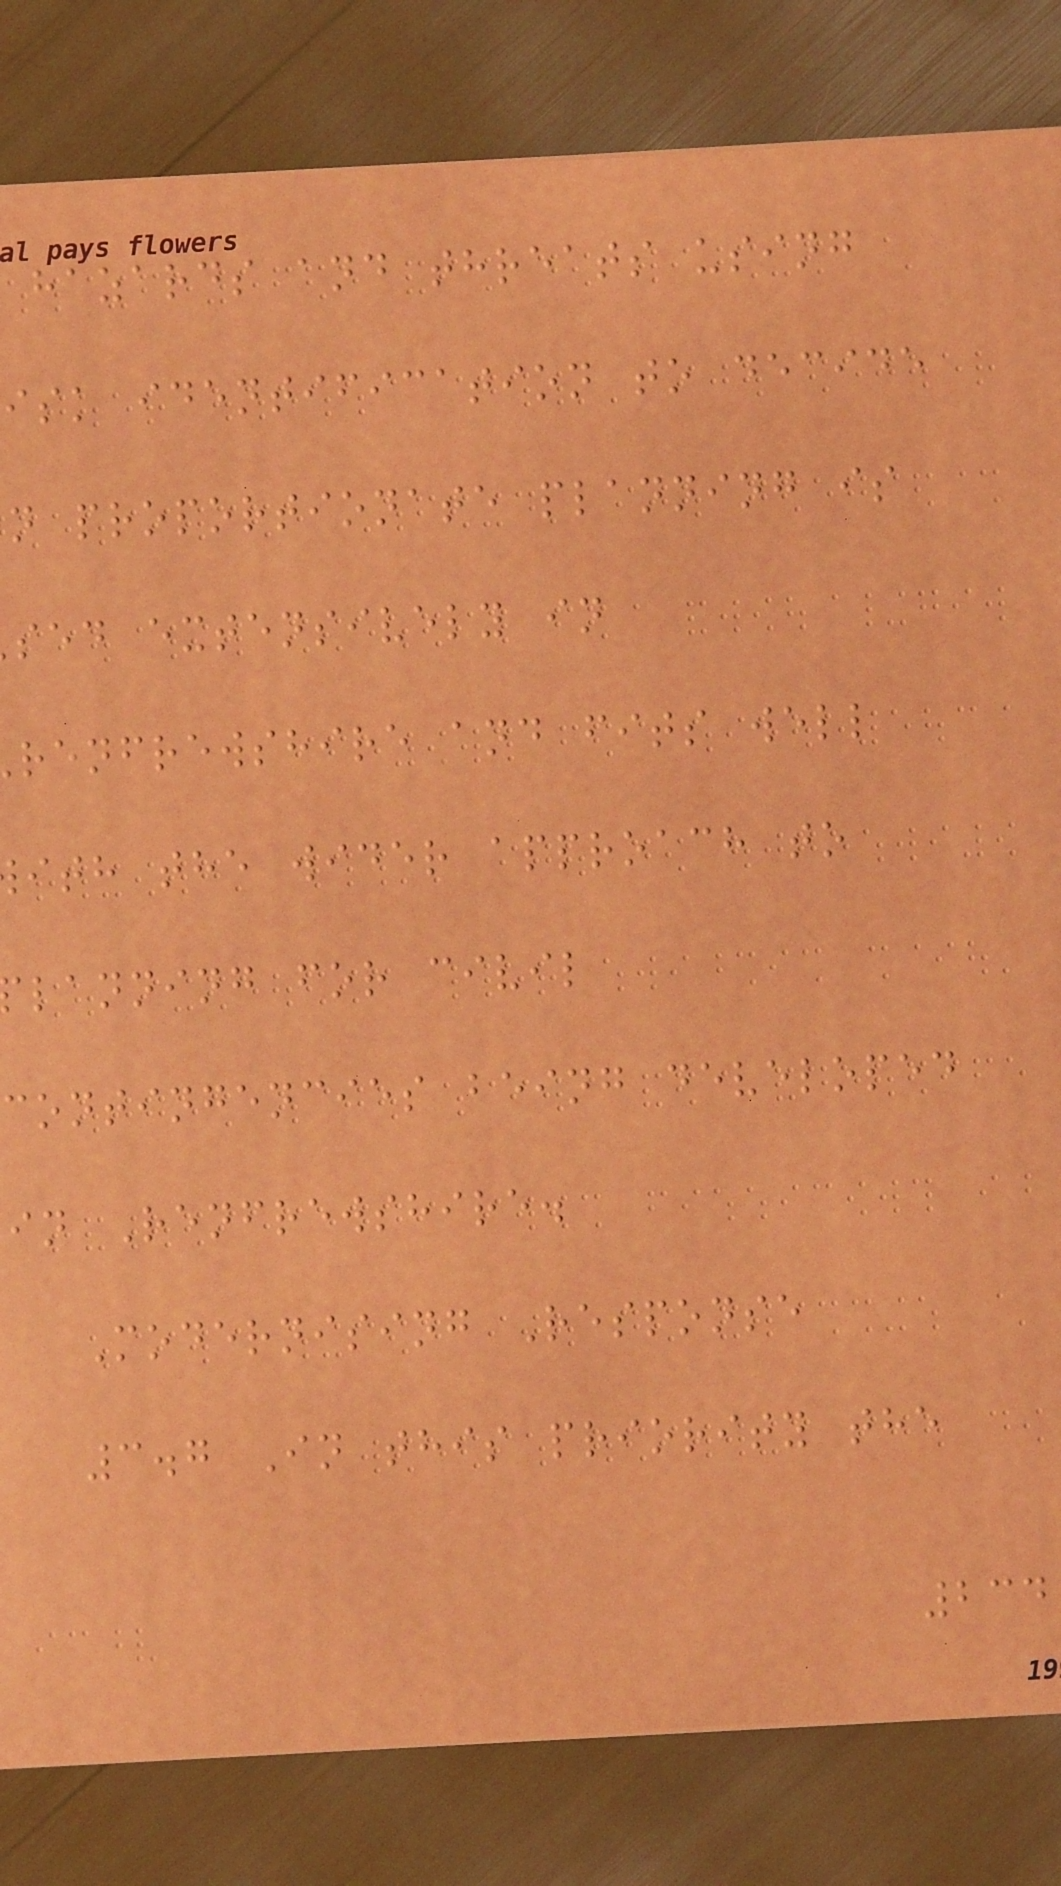hazards and threats using
isk identification to decide
n proportionate planning is
sed extensively in
renfrewshire and fits well
ith the wider approach to
lanning for civil
contingencies being developed
in Renfrewshire.
Modernising Response
3.7 In this priority the
234
